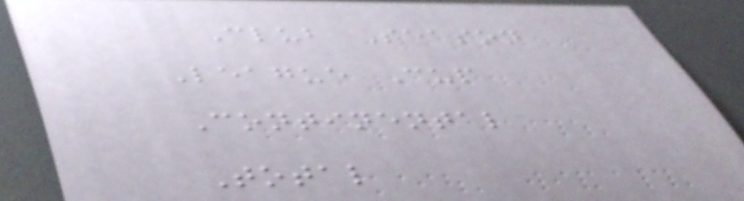Club Season
League Cup
Continental
Total
